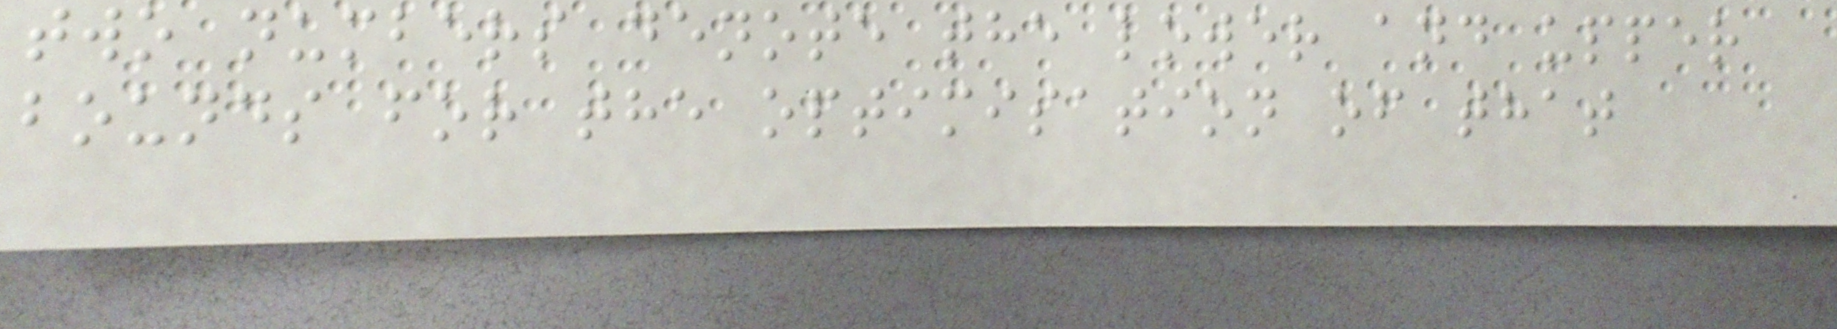two numbers denote the lower and upper
bounds for the optimisation of that
